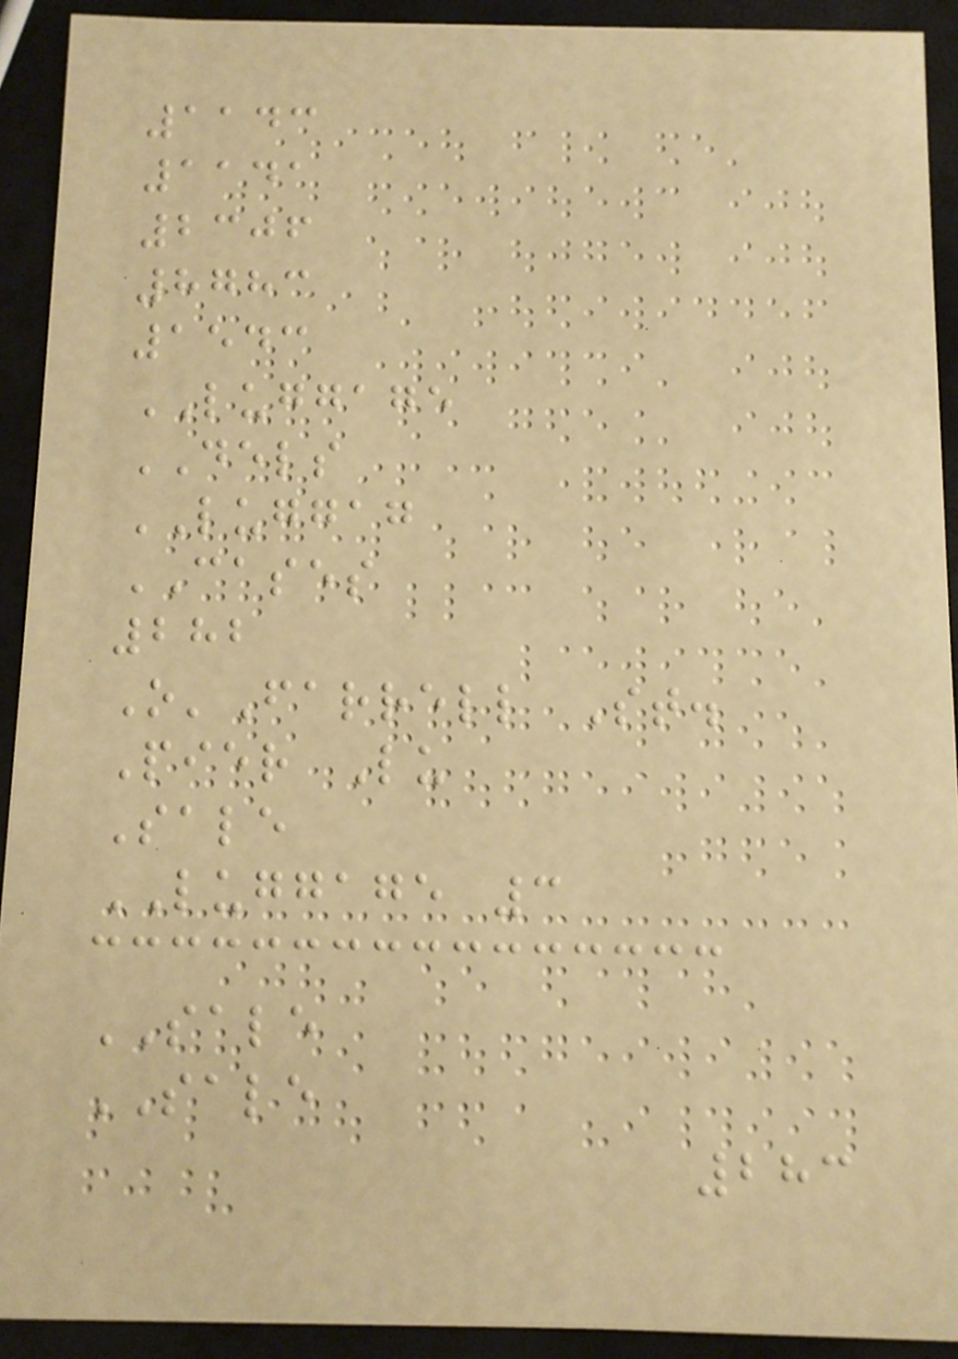1143
1141
2306
8783
1543
LUGGAGE
DELS
LUGGAG
CASES
282
O'Farrell St.
Pier Lu
Sale
LUGGAGE 3
SALE
SALE
283
